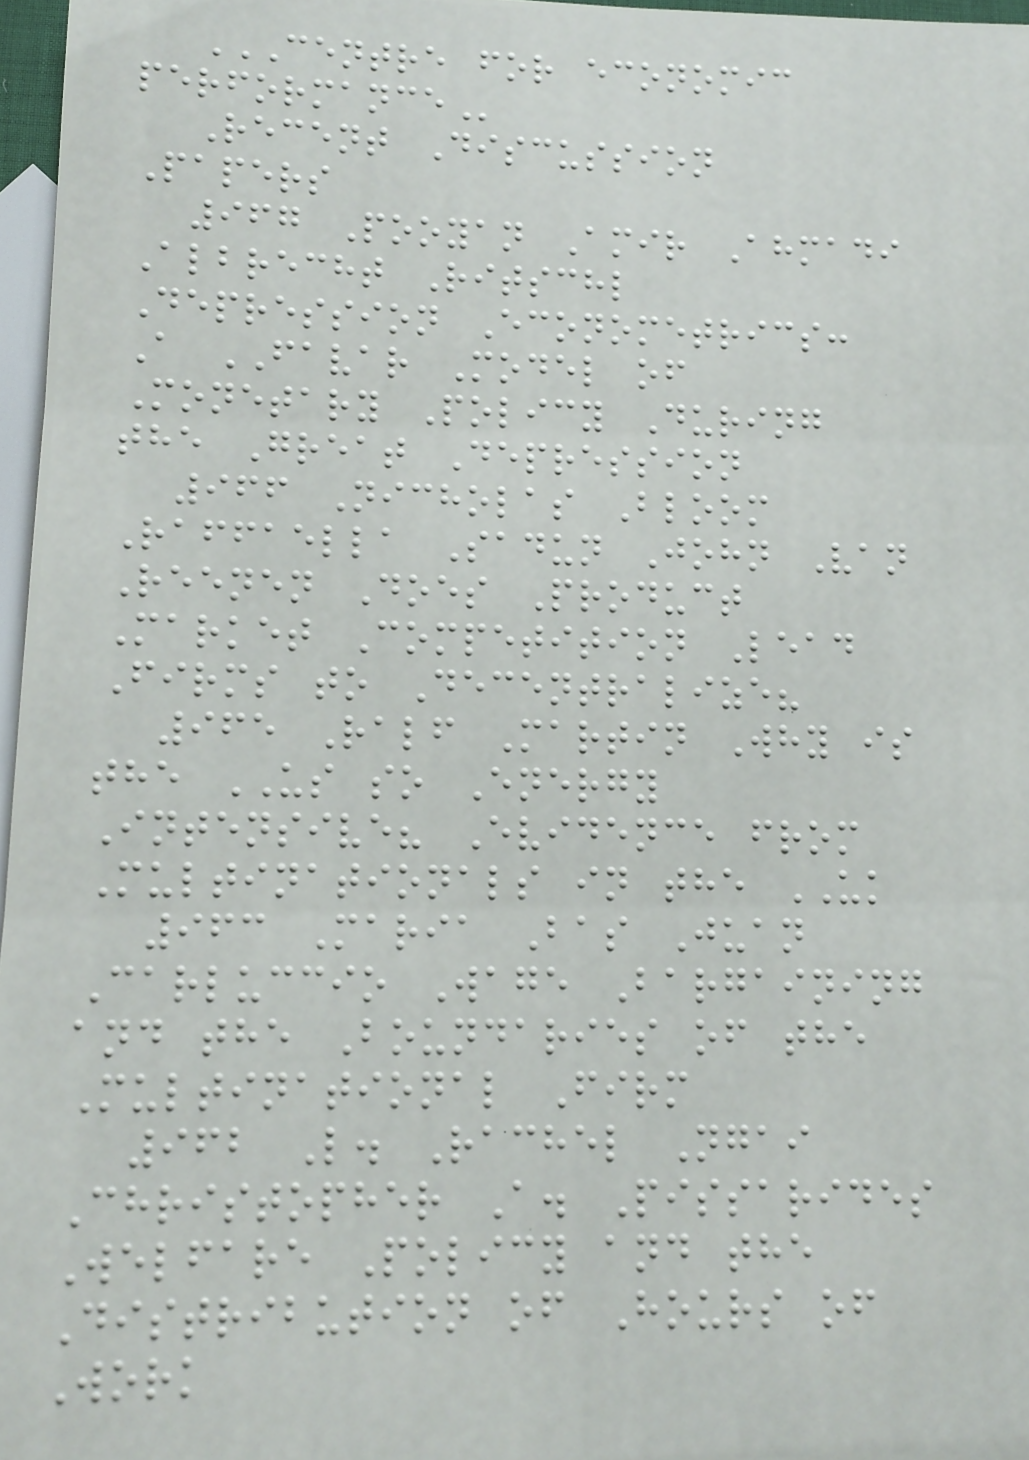CENTRE FOR ECONOMIC
PERFORMANCE
Recent Discussion
Papers
967 Pooyan Amir Ahmadi
Albrecht Ritschl
Depression Econometrics:
A FAVAR Model of
Monetary Policy During
the Great Depression
966 Nicholas Bloom
Raffaella Sadun John Van
Reenen Does Product
Market Competition Lead
Firms to Decentralize?
965 Ralf Martin Why is
the US so Energy
Intensive? Evidence from
Multinationals in the UK
963 Maria Bas Juan
Carluccio Wage Bargaining
and the Boundaries of the
Multinational Firm
962 L. Rachel Ngai
Christopher A. Pissarides
Welfare Policy and the
Distribution of Hours of
Work
